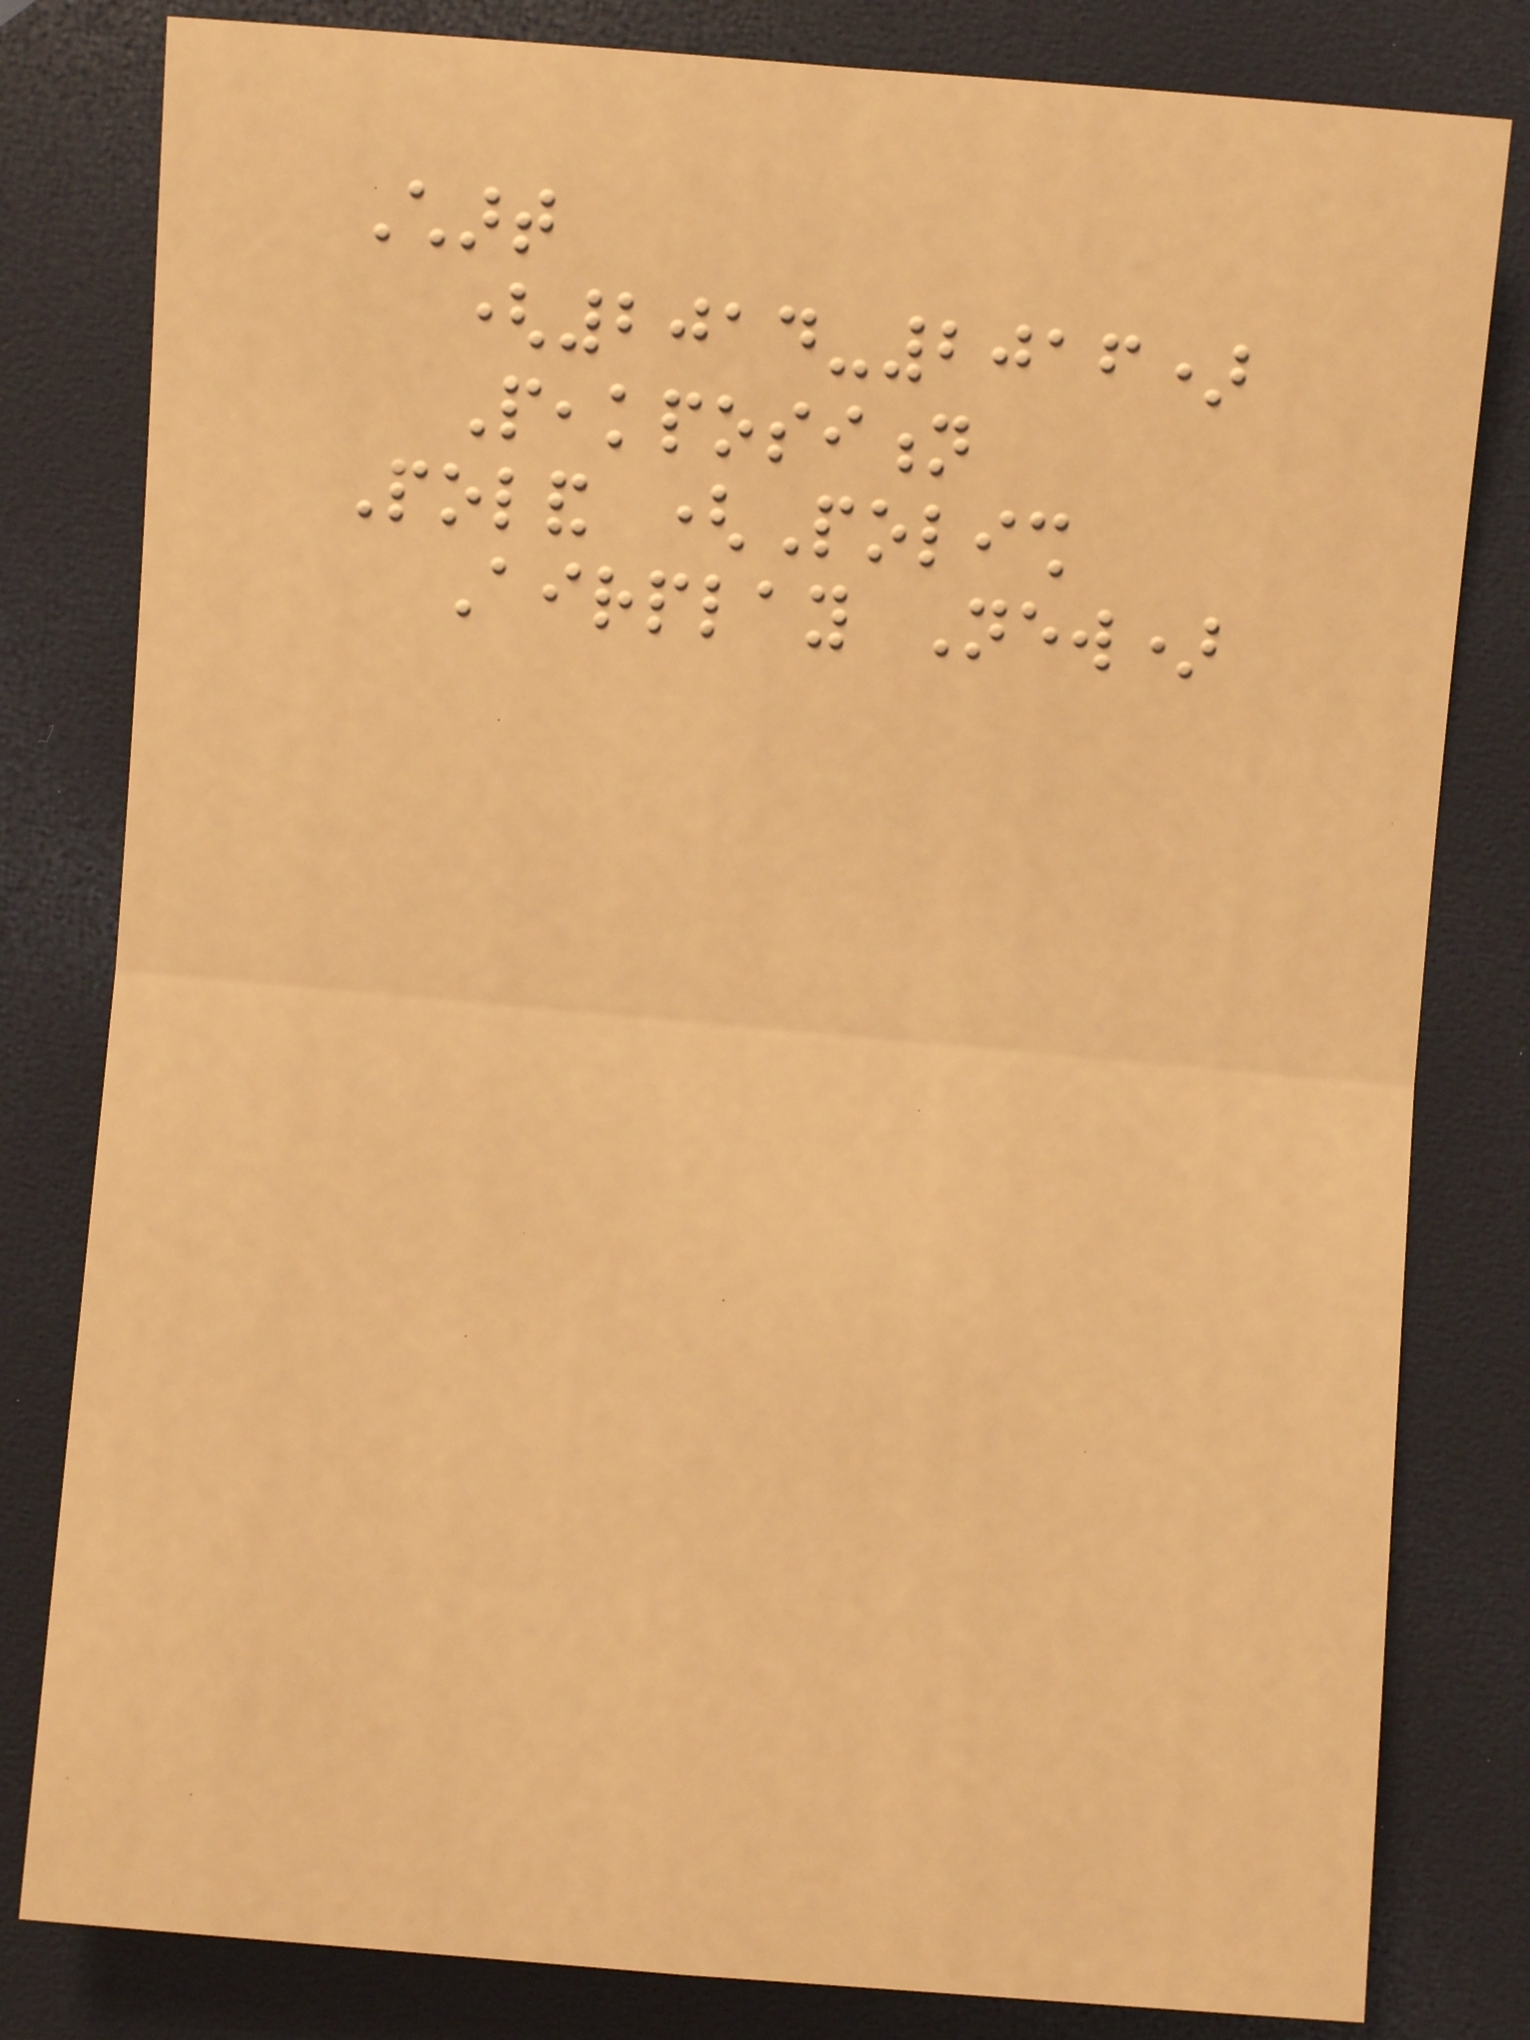Chart
(2014-2016)
Peakposition
Poland (Polish
Airplay New)
